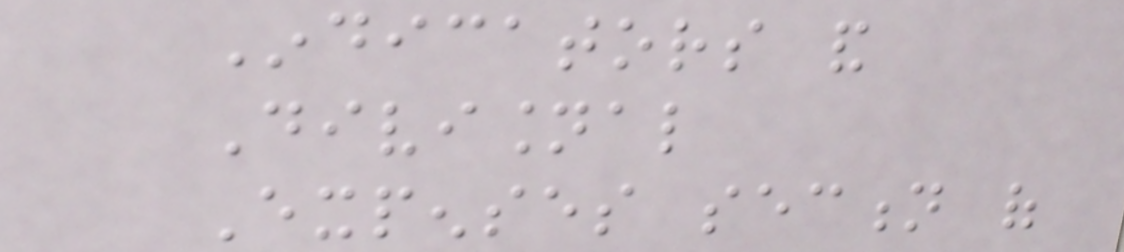Indicators and
Divisional
Expenses section of
